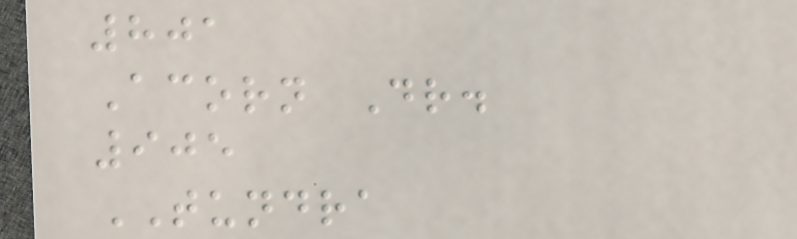801
Acorn Dr.
905
TUNDRA
